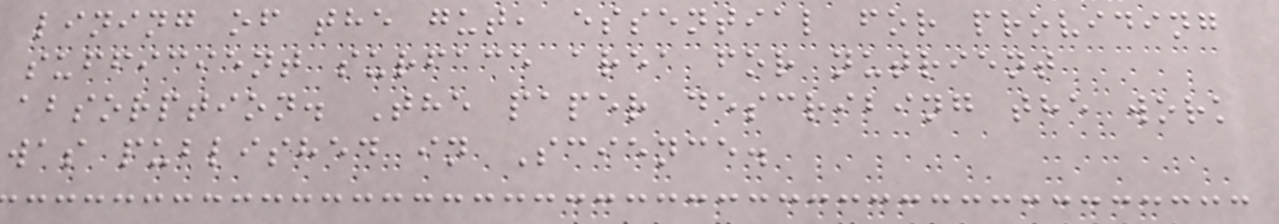lining of the gut, essential for providing
sufficient surface area for nutrient
absorption. The paper describing the work
was published in Science.
